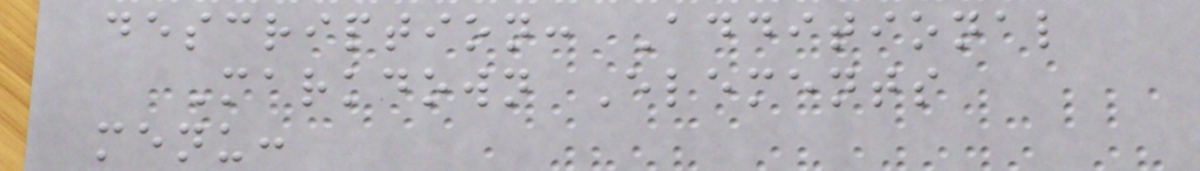description: Additional
Markdown Elements
menu:
